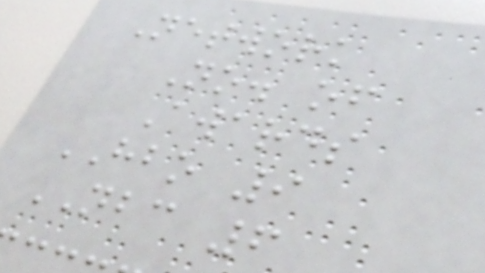Network
No. of
Awards
HBO 9
NBC 6
